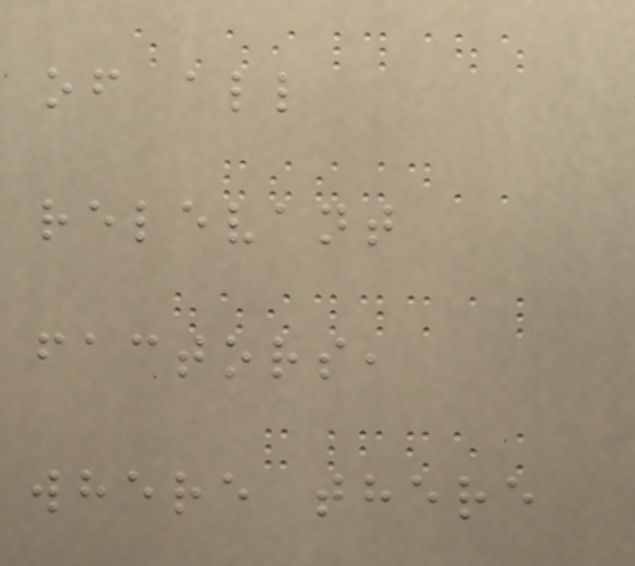of all
relevant
factors,
where there
